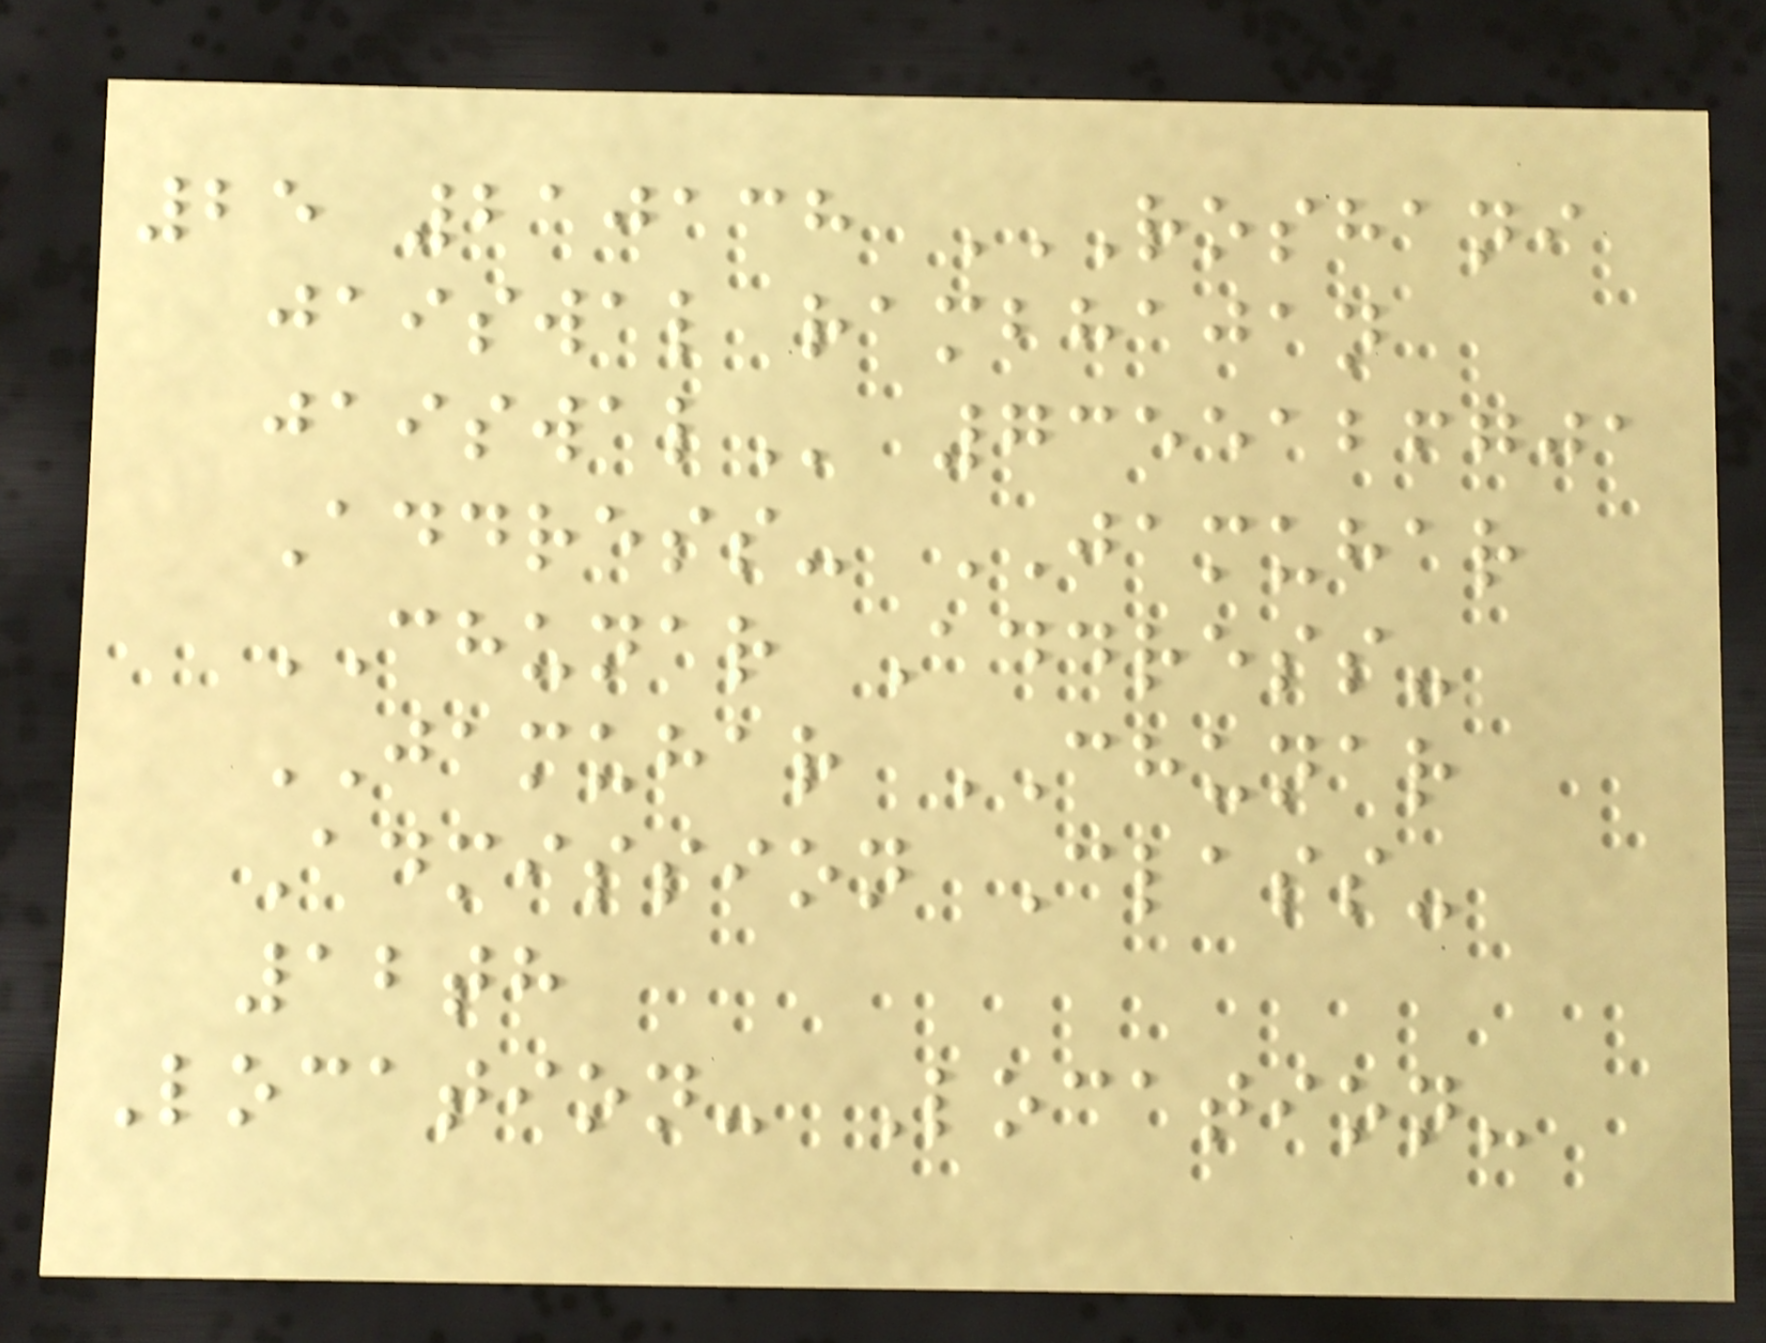25 210138 ROSHANI
JAISWAL RAMBHAJAN
JAISWAL 7355126701
Address- JAMUHAR
CHUNAR Address-
JAMUHAR CHUNAR
Admission Class-
12th
Location- Location-
